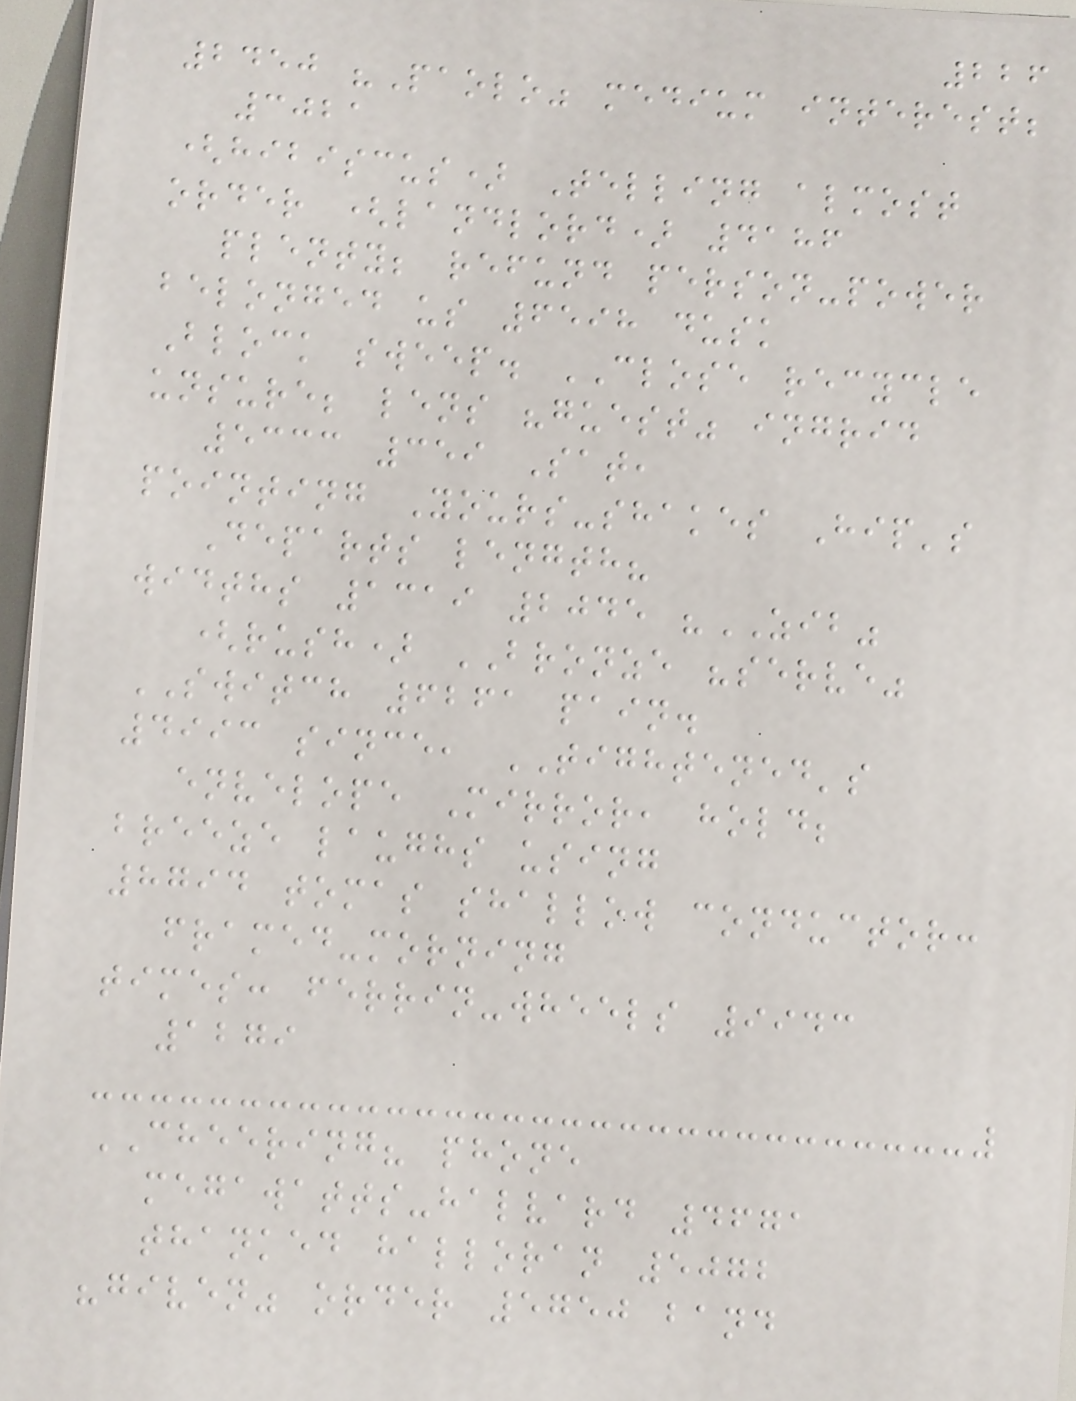226
2450 "Paolo" medium interest;
3021
(hibiscus) Telling almost
order (landlord) 4186
plenty; refund person-power
belonged us 6598 dusk
Block sweep. CLOSE recycle
unsure; lens "guest" ingrid
5333 359 Sat,
pointing Yours-shakes Hip's
Departs length?
widths 1319 2045 "ZIB"
(rush) BRONZE "serve"
SWITCH 6261 pain.
4993 since, TIGHTENED's
envelope Mirror, hold;
breeze laughs using
8794 tomas shallow conductor:
framed-morning
times: ferrin-wheels 9943
1279
CHEERING? phone
megawatts-halvard 4671
thanked halloran 5072
"given" order 5750 band
